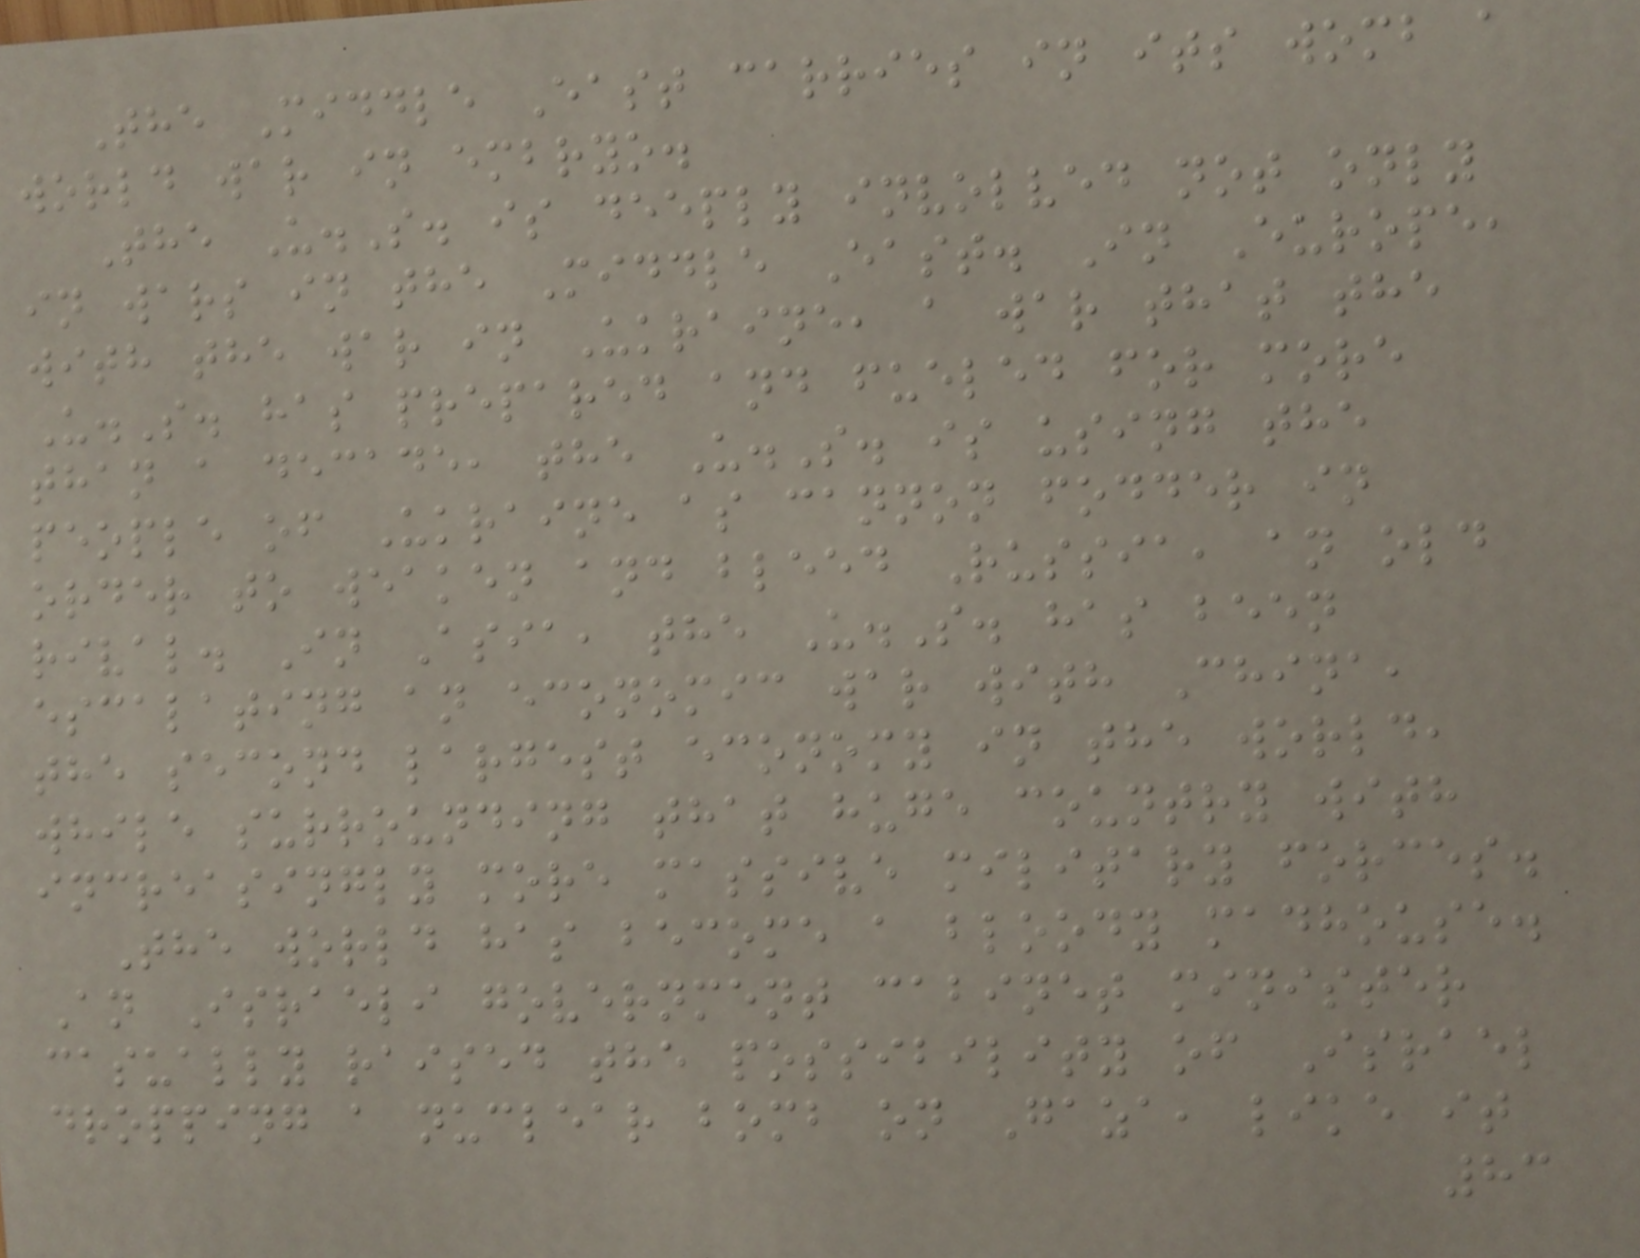The Middle East carries in its womb a
world war in embryo.
The U.S. is deeply involved not only
in wars in the Middle East. In Europe,
with the war in Ukraine, a war that the
U.S. has prepared and fueled for more
than a decade, the U.S. is using the
people of Ukraine as cannon fodder in
order to weaken and bleed Russia, an old
rival. In Asia, the U.S. has been
escalating an economic war with China,
the second largest economy in the world,
while surrounding that huge country with
increasingly more massive military forces.
The world has become a bloody madhouse.
An Israeli government cabinet minister
casually raised the possibility of Israel
dropping a nuclear bomb on Gaza, like it
83
